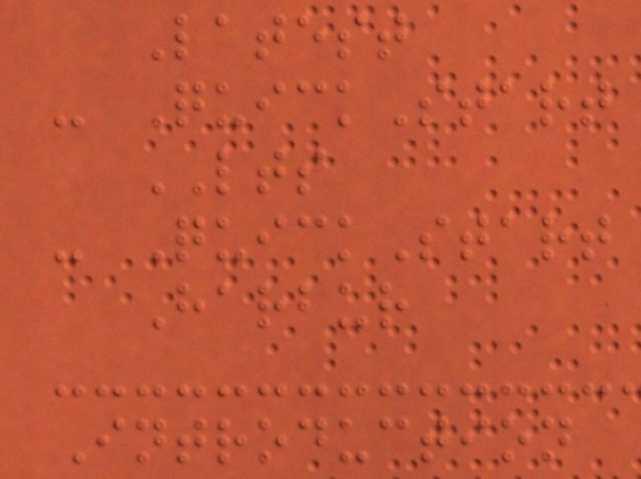Latest
- QuickStart
LTS
- QuickStart
Harbur
Introduction
